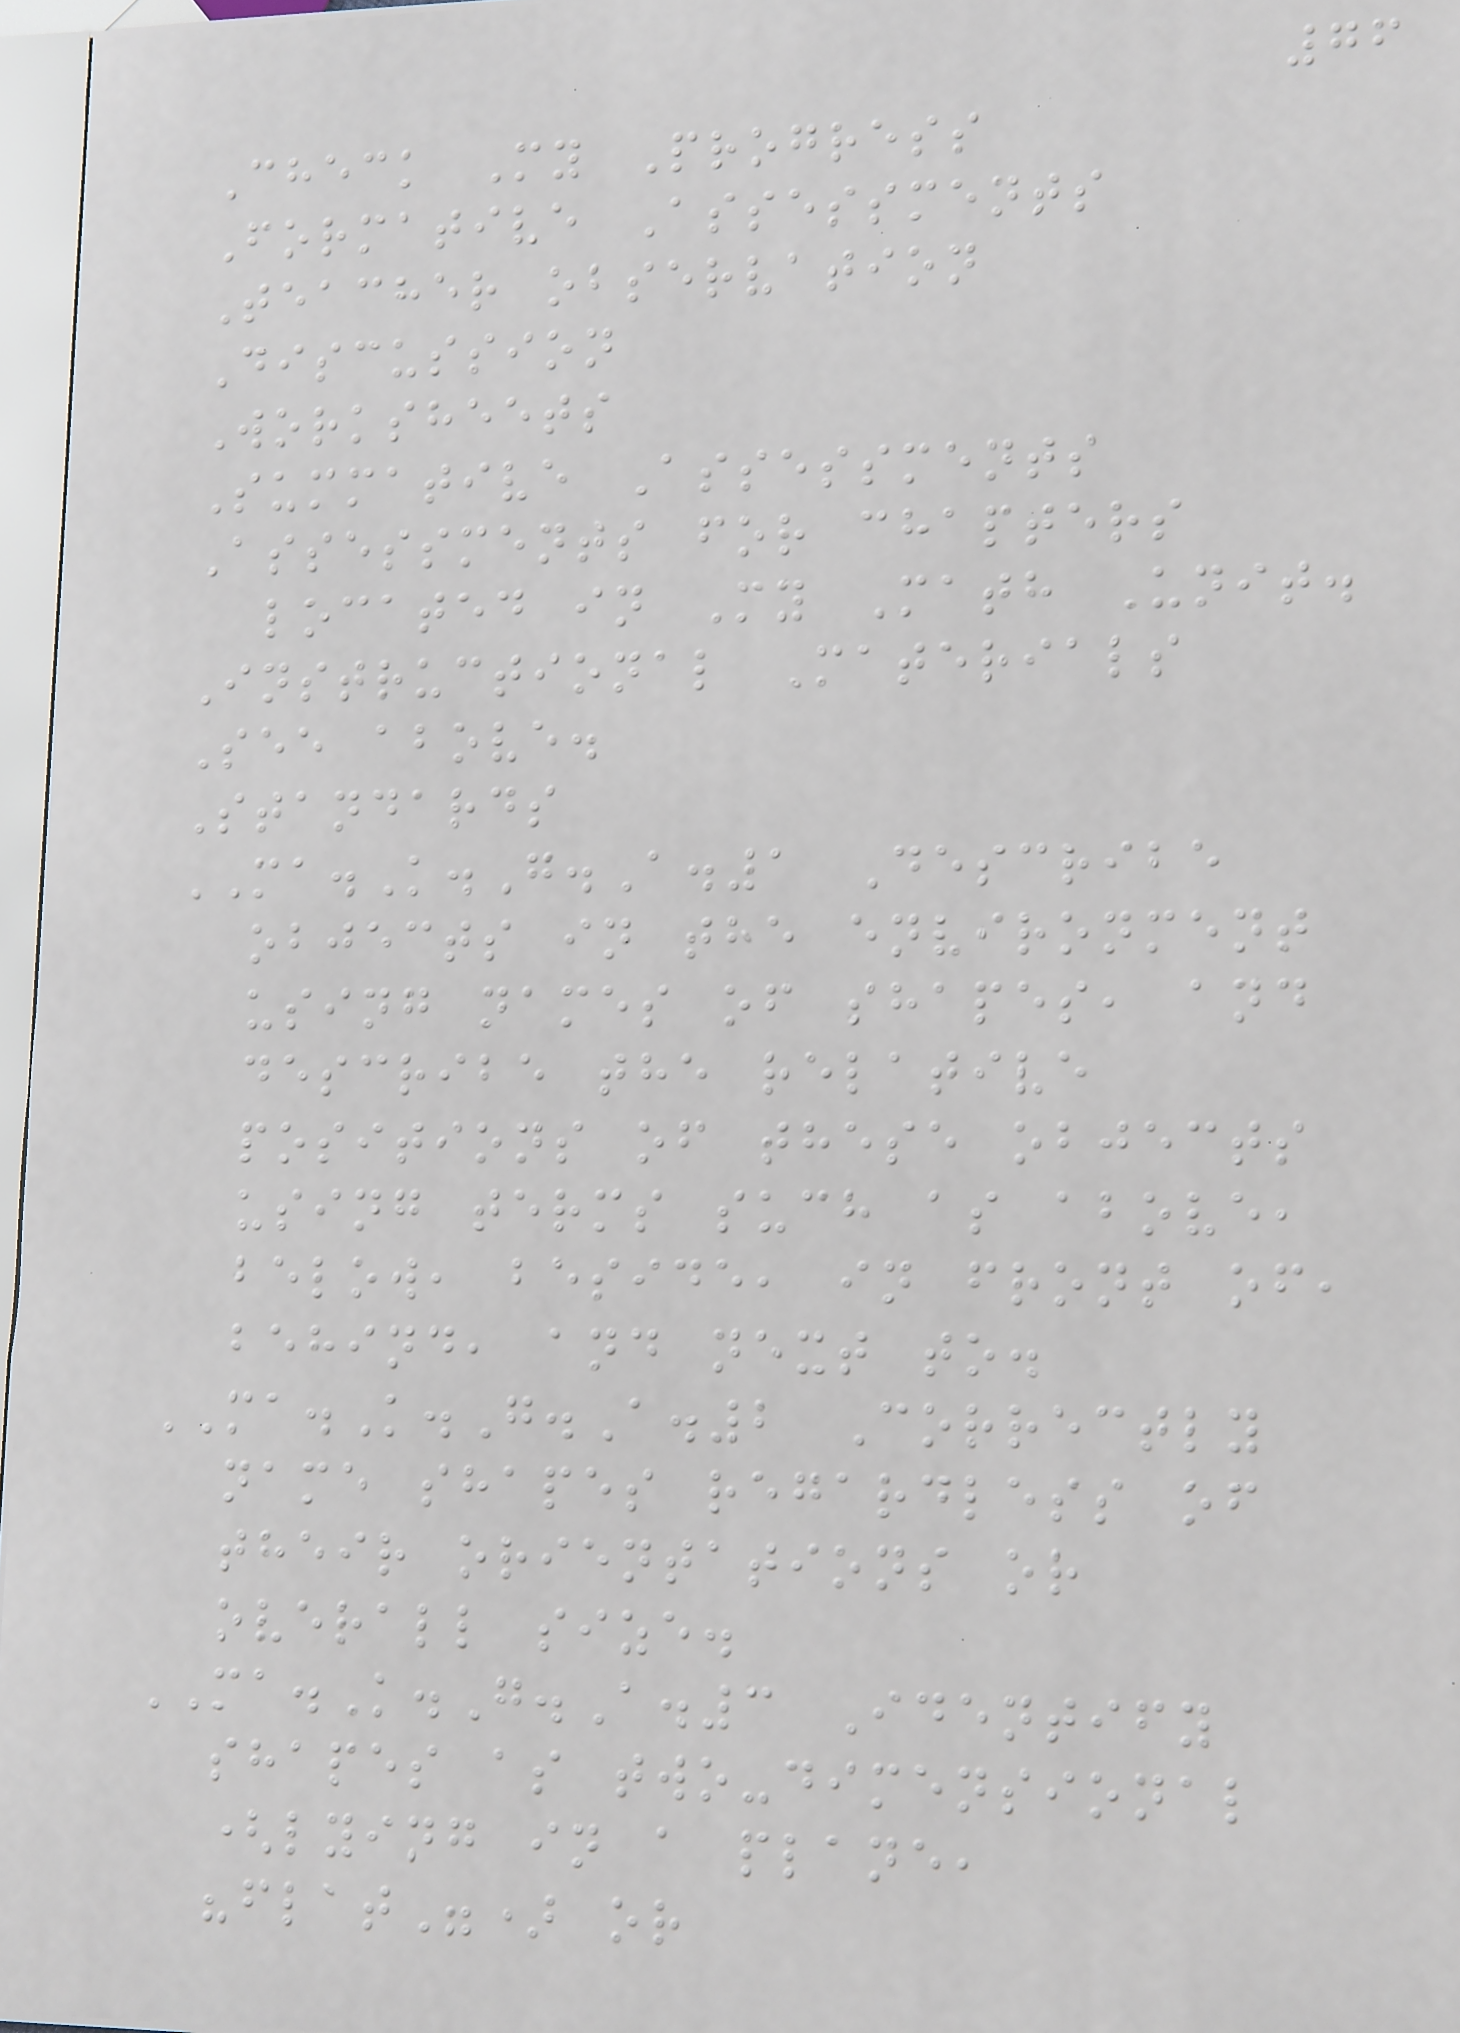76
Check My Progress
Formative Assessments
Teacher observation
Discussion
Worksheets
Summative Assessments
Assessments for chapters
located in My Math Unit.
Instructional Materials
See above.
Standards
MA.K.G.A.1 Describe
objects in the environment
using names of shapes, and
describe the relative
positions of these objects
using terms such as above,
below, beside, in front of,
behind, and next to.
MA.K.G.A.2 Correctly
name shapes regardless of
their orientations or
overall size.
MA.K.G.A.3 Identify
shapes as two-dimensional
(lying in a plane,
"flat") or
